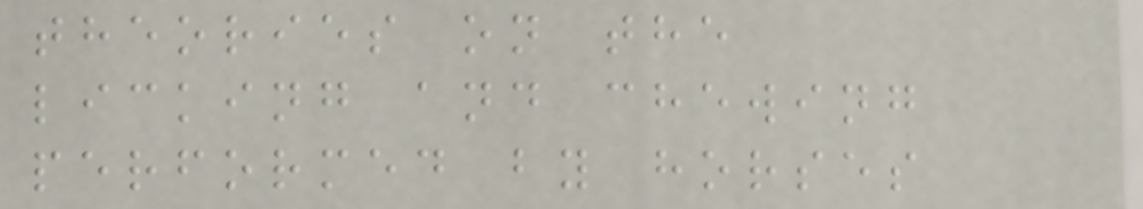theories on the
licking and chewing
performed by horses
